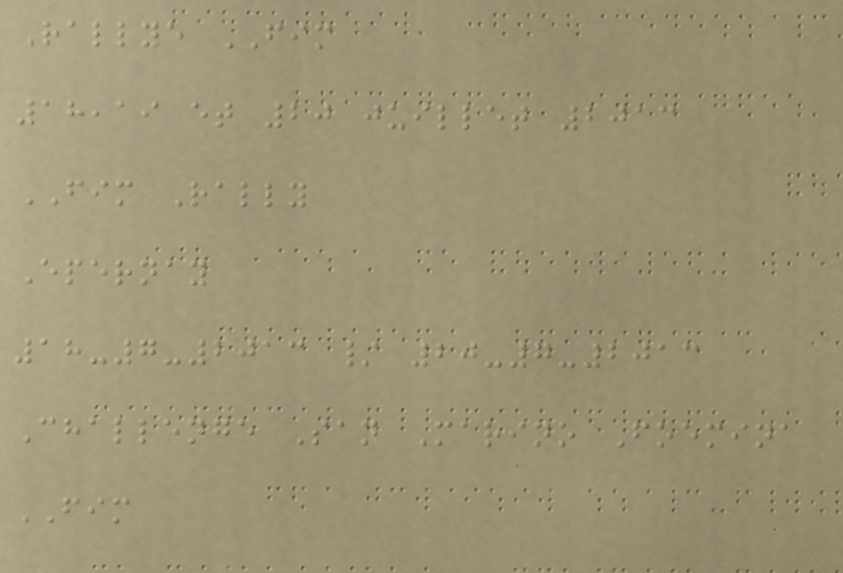Rallye FIM
18,19 et 20 juillet 2013
FIM Rally
Epernay
18-7-2013 / 20-7-2013
Challenge San Marino Foemina
FIM
